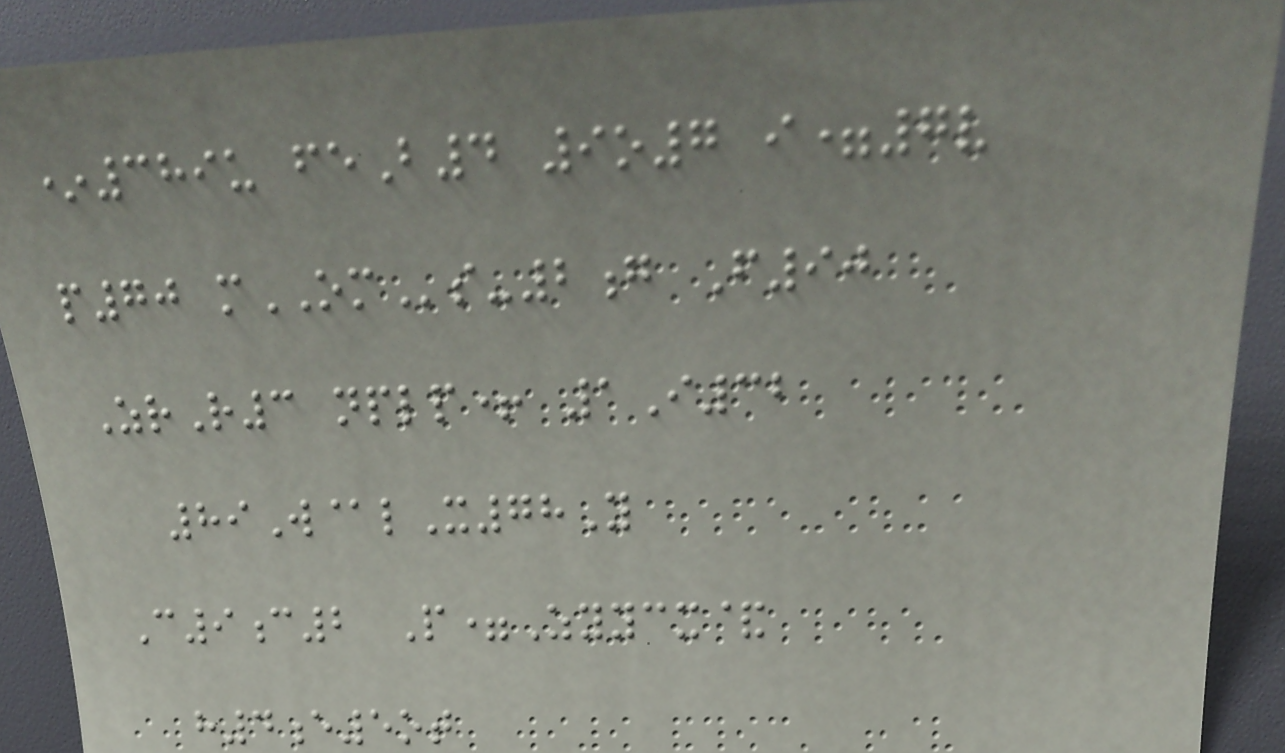*389u feB4 9o7 i=7v
p70 mOMs-2g F90
ZrR3 nplp+ 1I32
89W@lX78Y
C9c2 P=Zyycx&
h4e5ot
